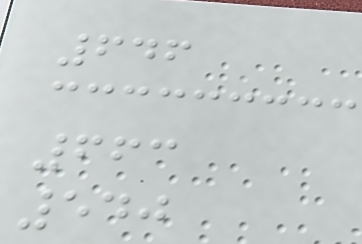646
663
540
